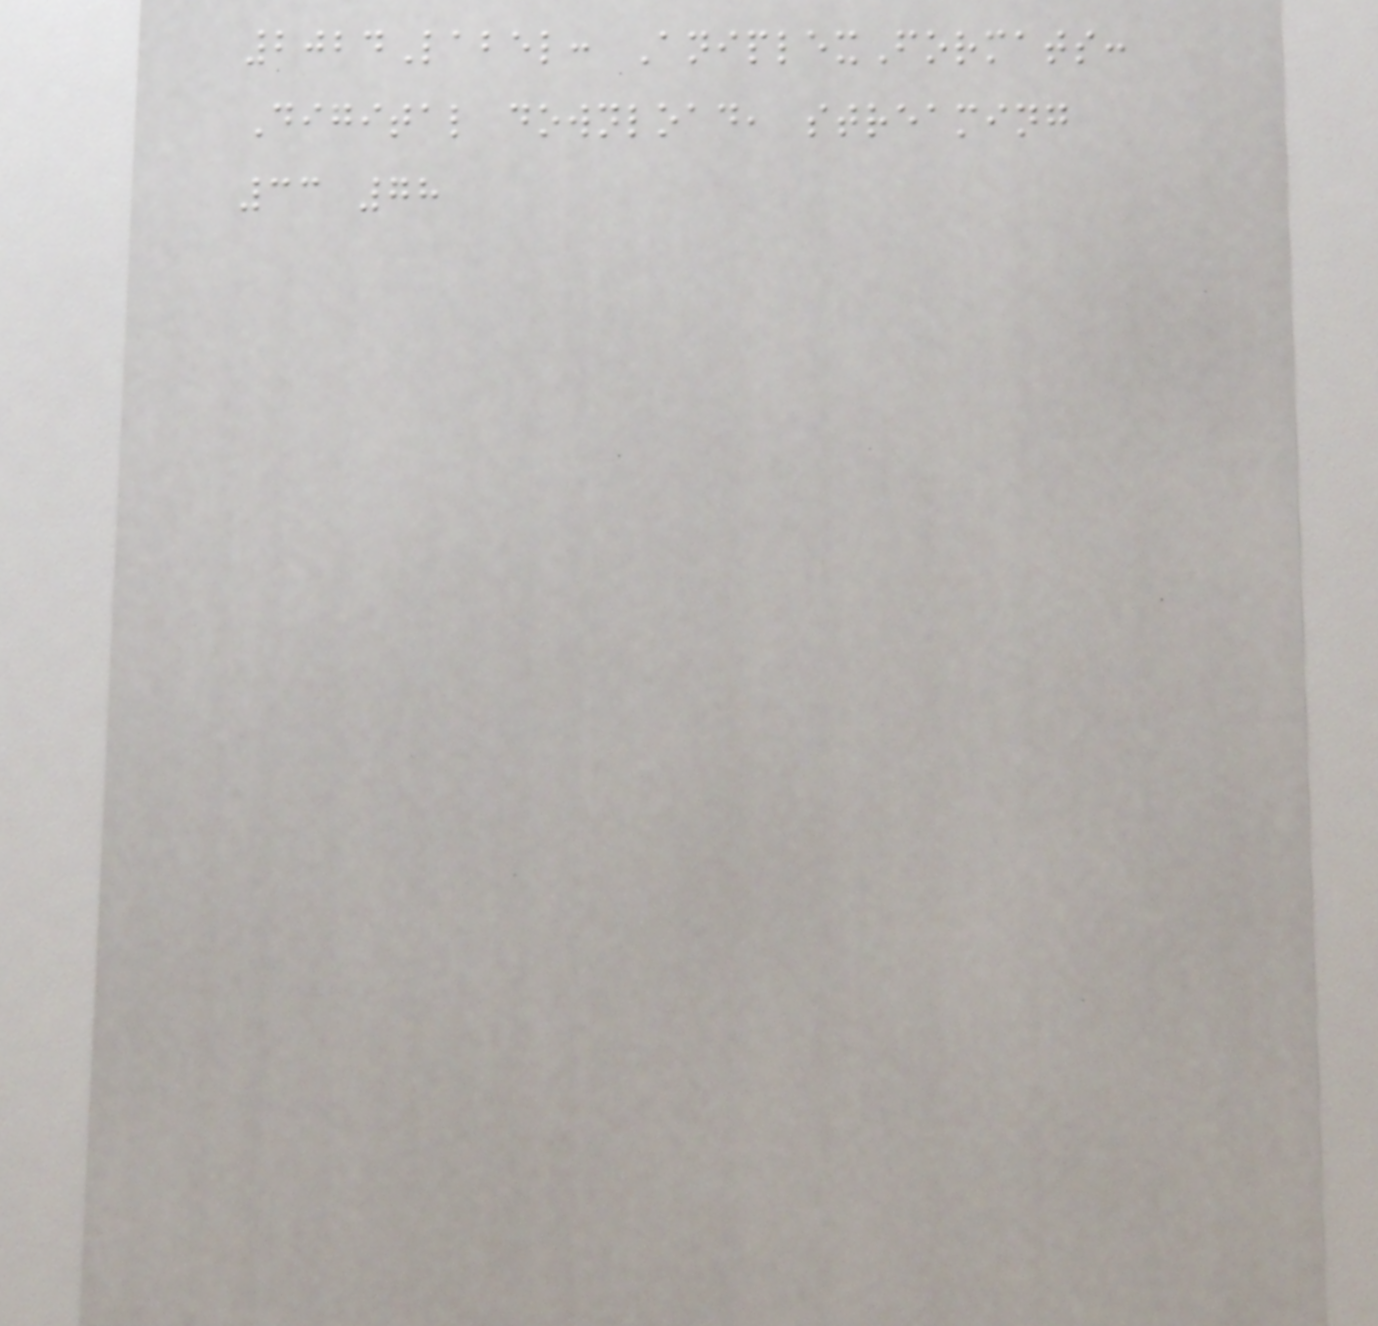2024Label: AniplexFormats:
Digital download, streaming
33 78
